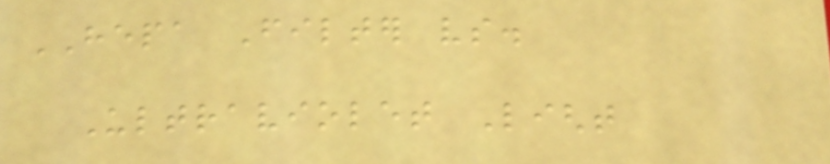HEPA Filter vs.
Ultraviolet Light
